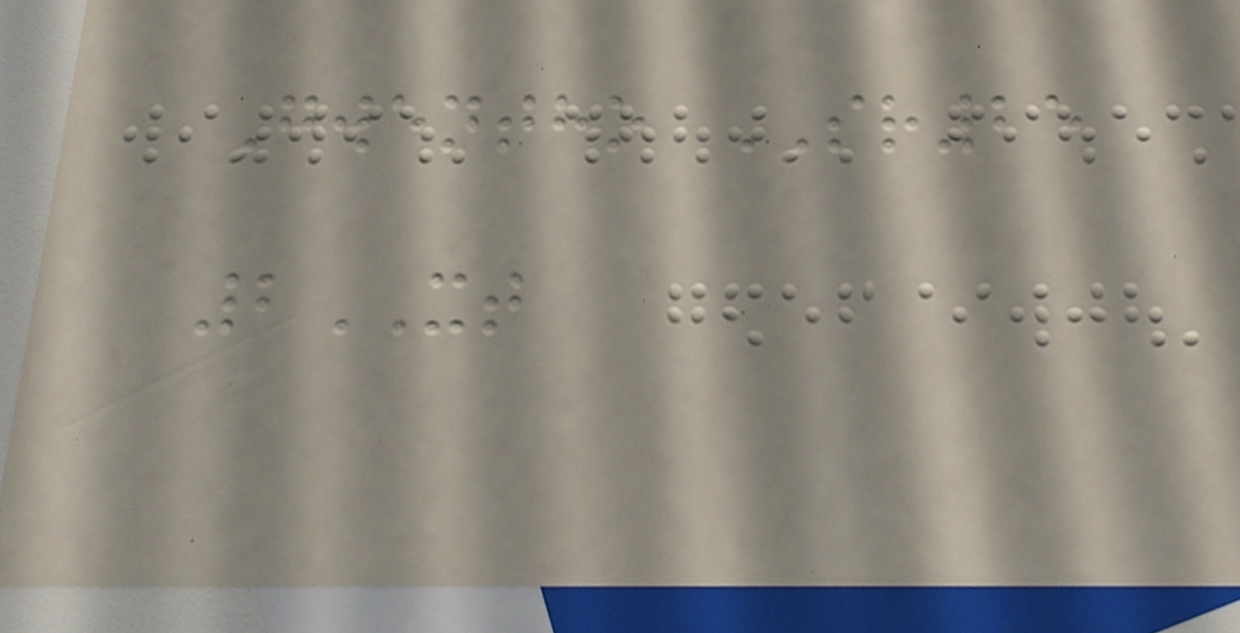Gwentho SR25
2XT
